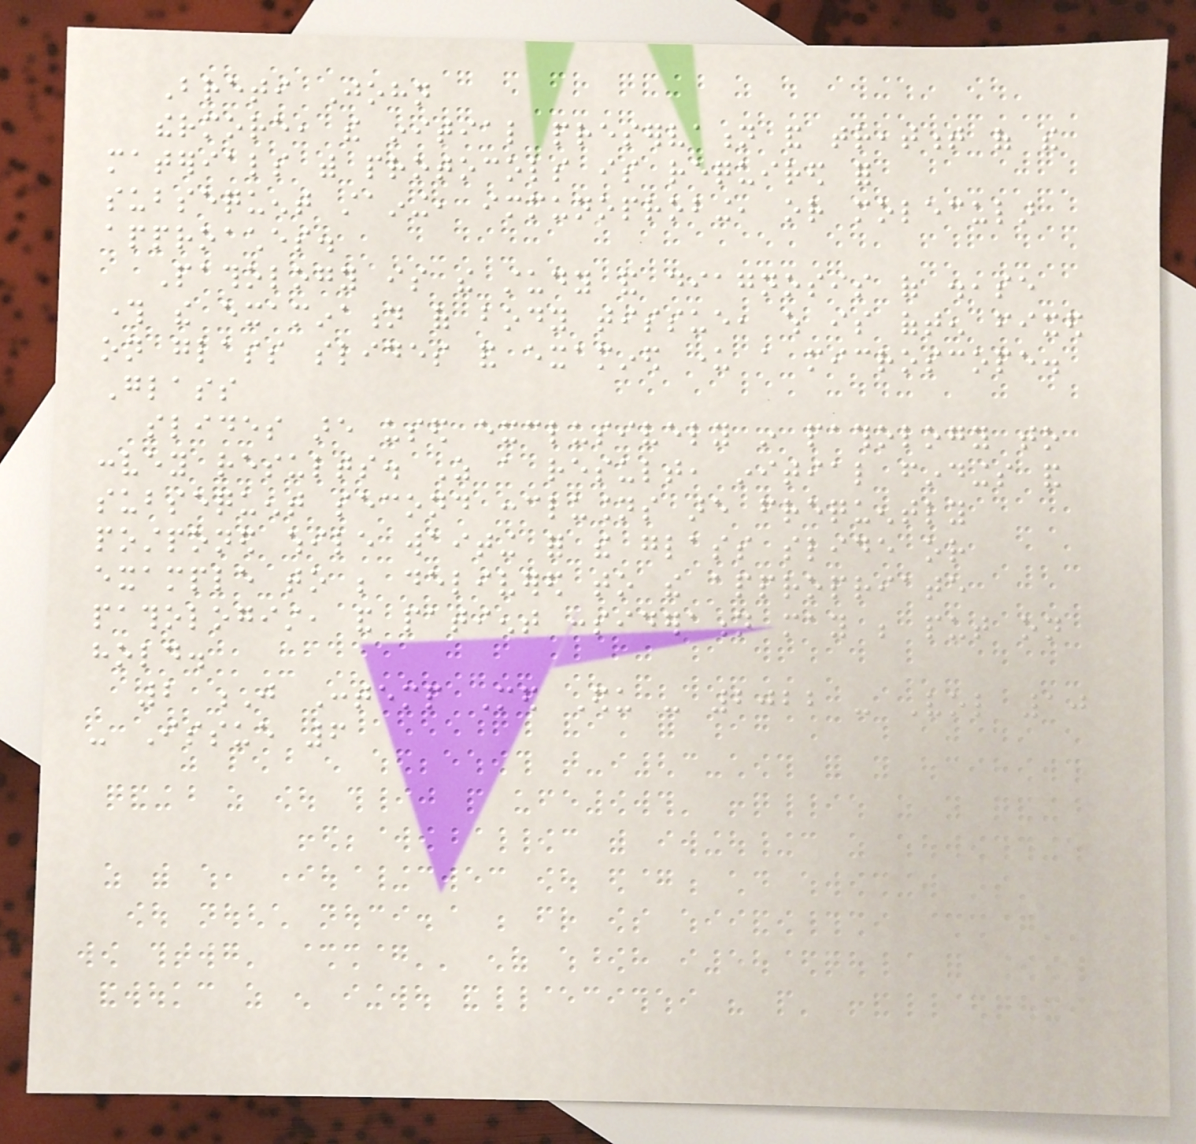Breti John
thermore, the initial preservation and treatment of the
materials with protocols is required for
subsequent staining, immunoprobing, or molecular
approaches.
Pathology is the study and diagnosis of disease
through the examination of body tissue, which is often fixed
on glass slides and examined under a microscope.
Glass
slides are used exclusively in pathology to
convey results. As a result, initial findings and
subsequent second conclusions are frequently
postponed while waiting for the glass slide or
example to be delivered to the appropriate
pathologist, and patient consideration may be put on
hold.
2 J Contemp Med Edu - 2022 - Vol 10
- Issue 6
